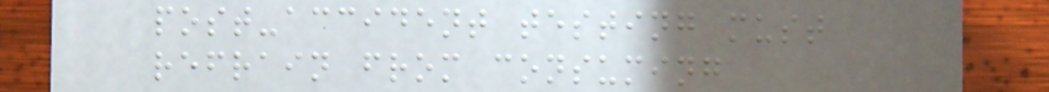post-accident testing must
refrain from consuming
